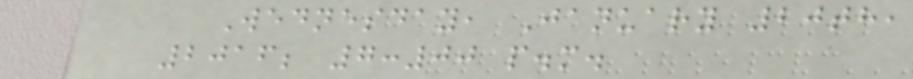Wednesday, January 20th,
2016; 7:00 p.m.
